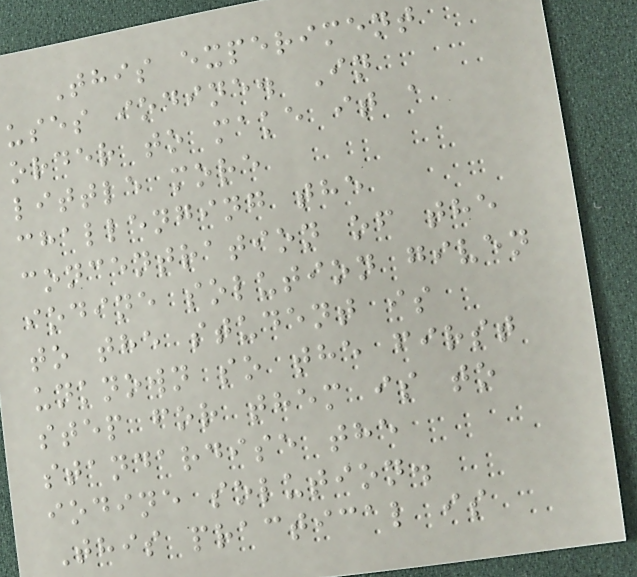This experiment
uses iodine. In
order to make it a
little more
challenging the
concentration of the
iodine solution given
to the student is
unknown so the first
step for them is to
standardise the
iodine solution.
This practical is
